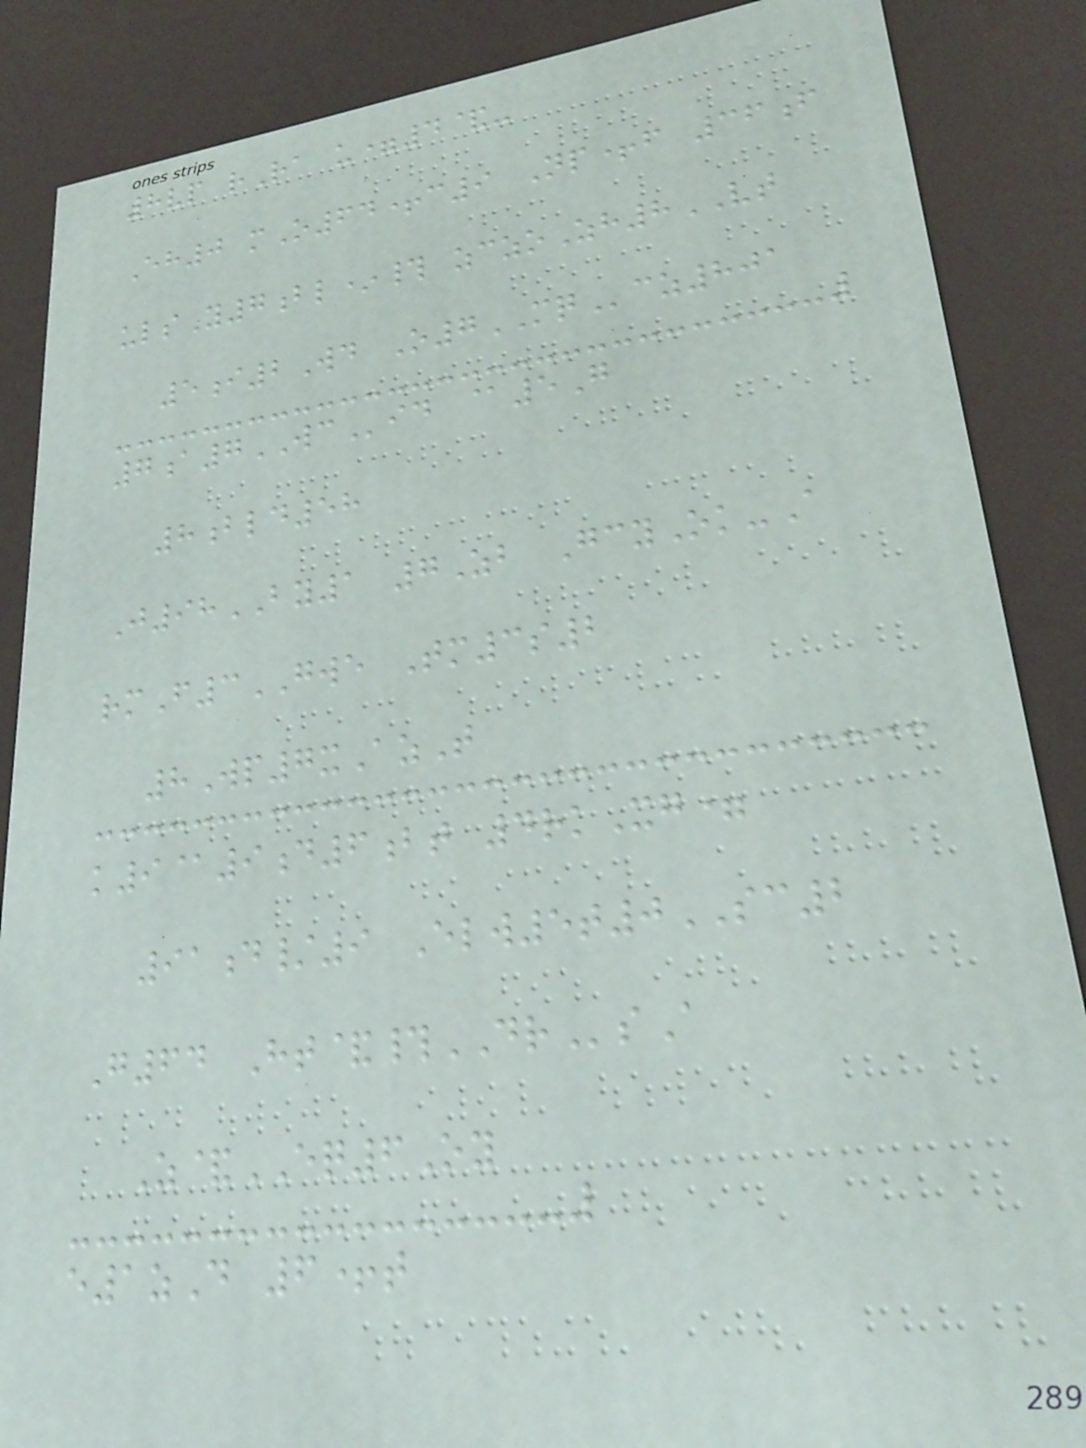8vp rRa u=4&-
Eh0 mO64+c9 Np+f 36f
ulsY7bl*# zczoZh8VT
5i2Wd O7MQcz801
7a7WCid @5G
8bld58
J98BY1 7Zb GcyOk-A
rmF3GWE Tm3s2
8Wp7xAzT
k9@9d6bt 4rkXg=
91d/9 Elw5t0SC2
G64 Ht&#DRsA
Z&EQ6Oy
e1zD 6+t
